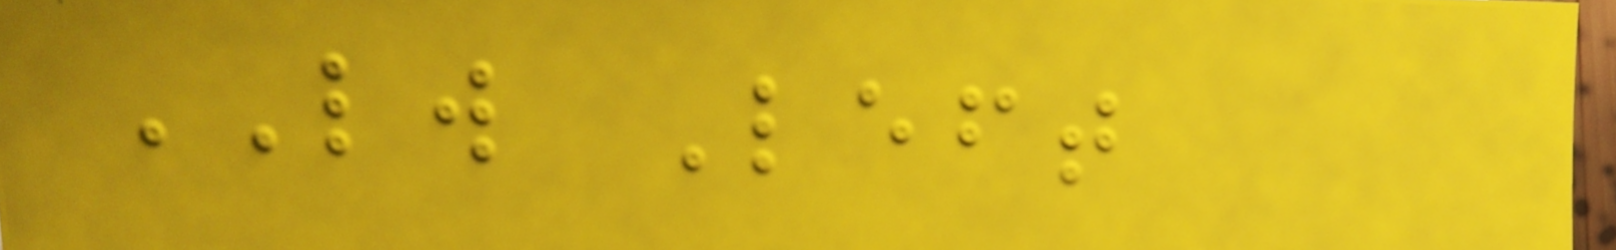LW Left
